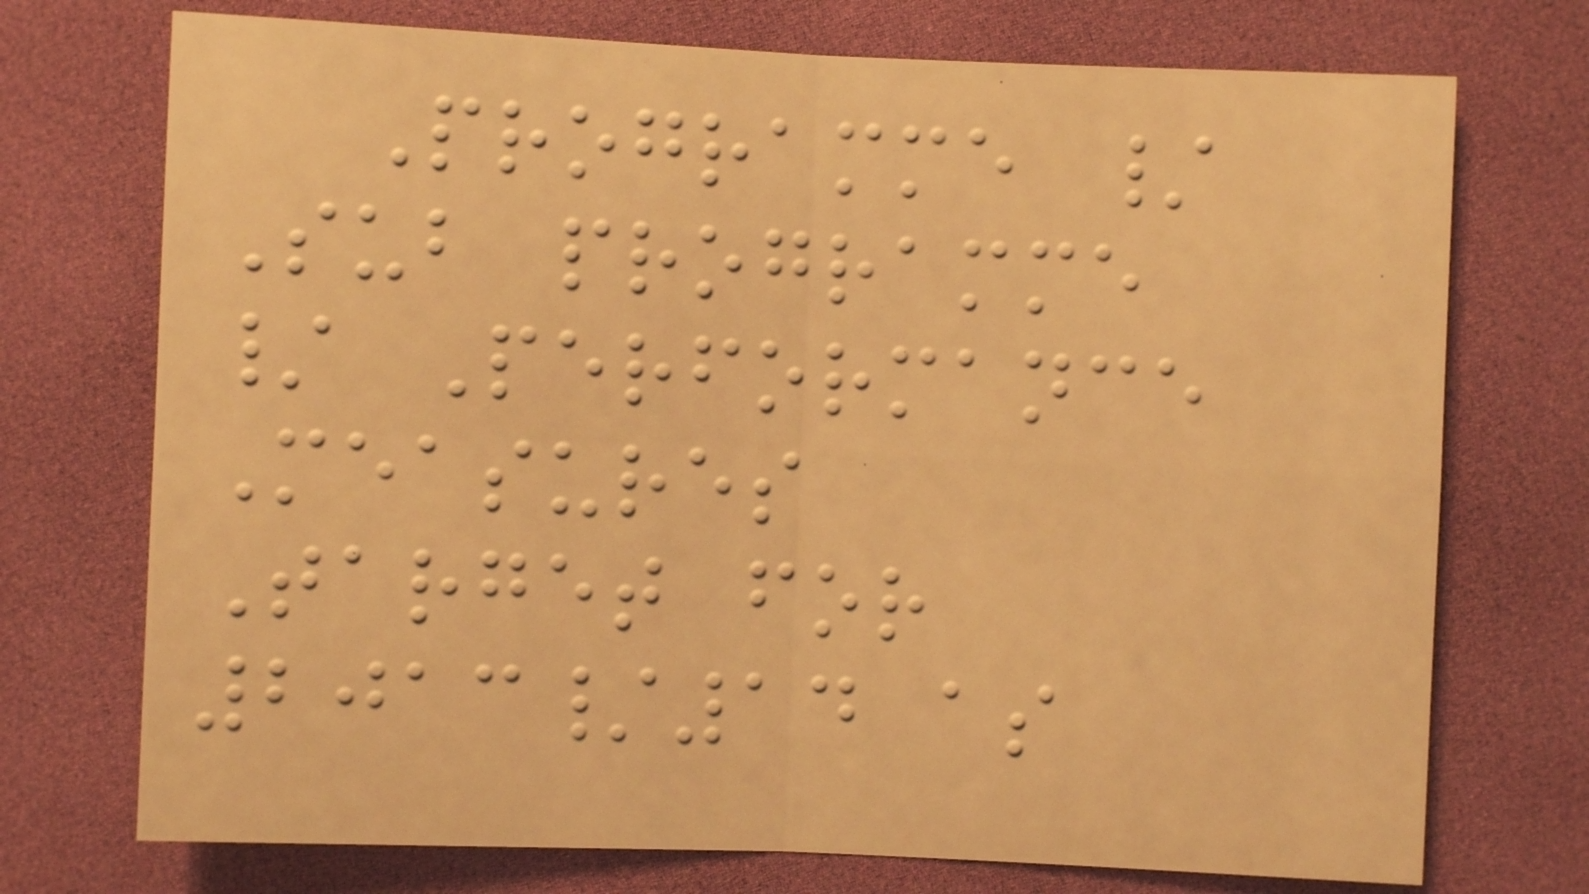Programme /
Sub programme
/ Performance
Measures
Target for
2013/14 as
